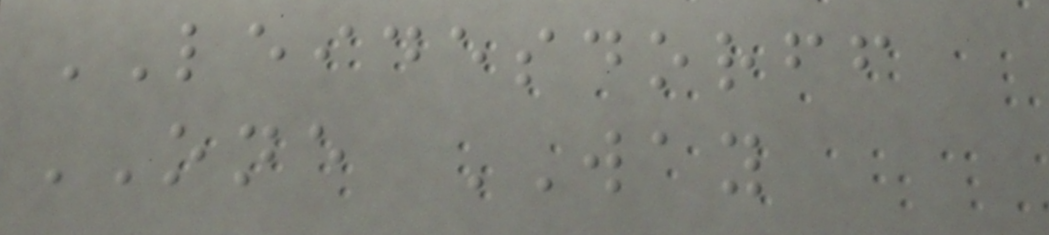LEIDESDORFF
ONE WAY
